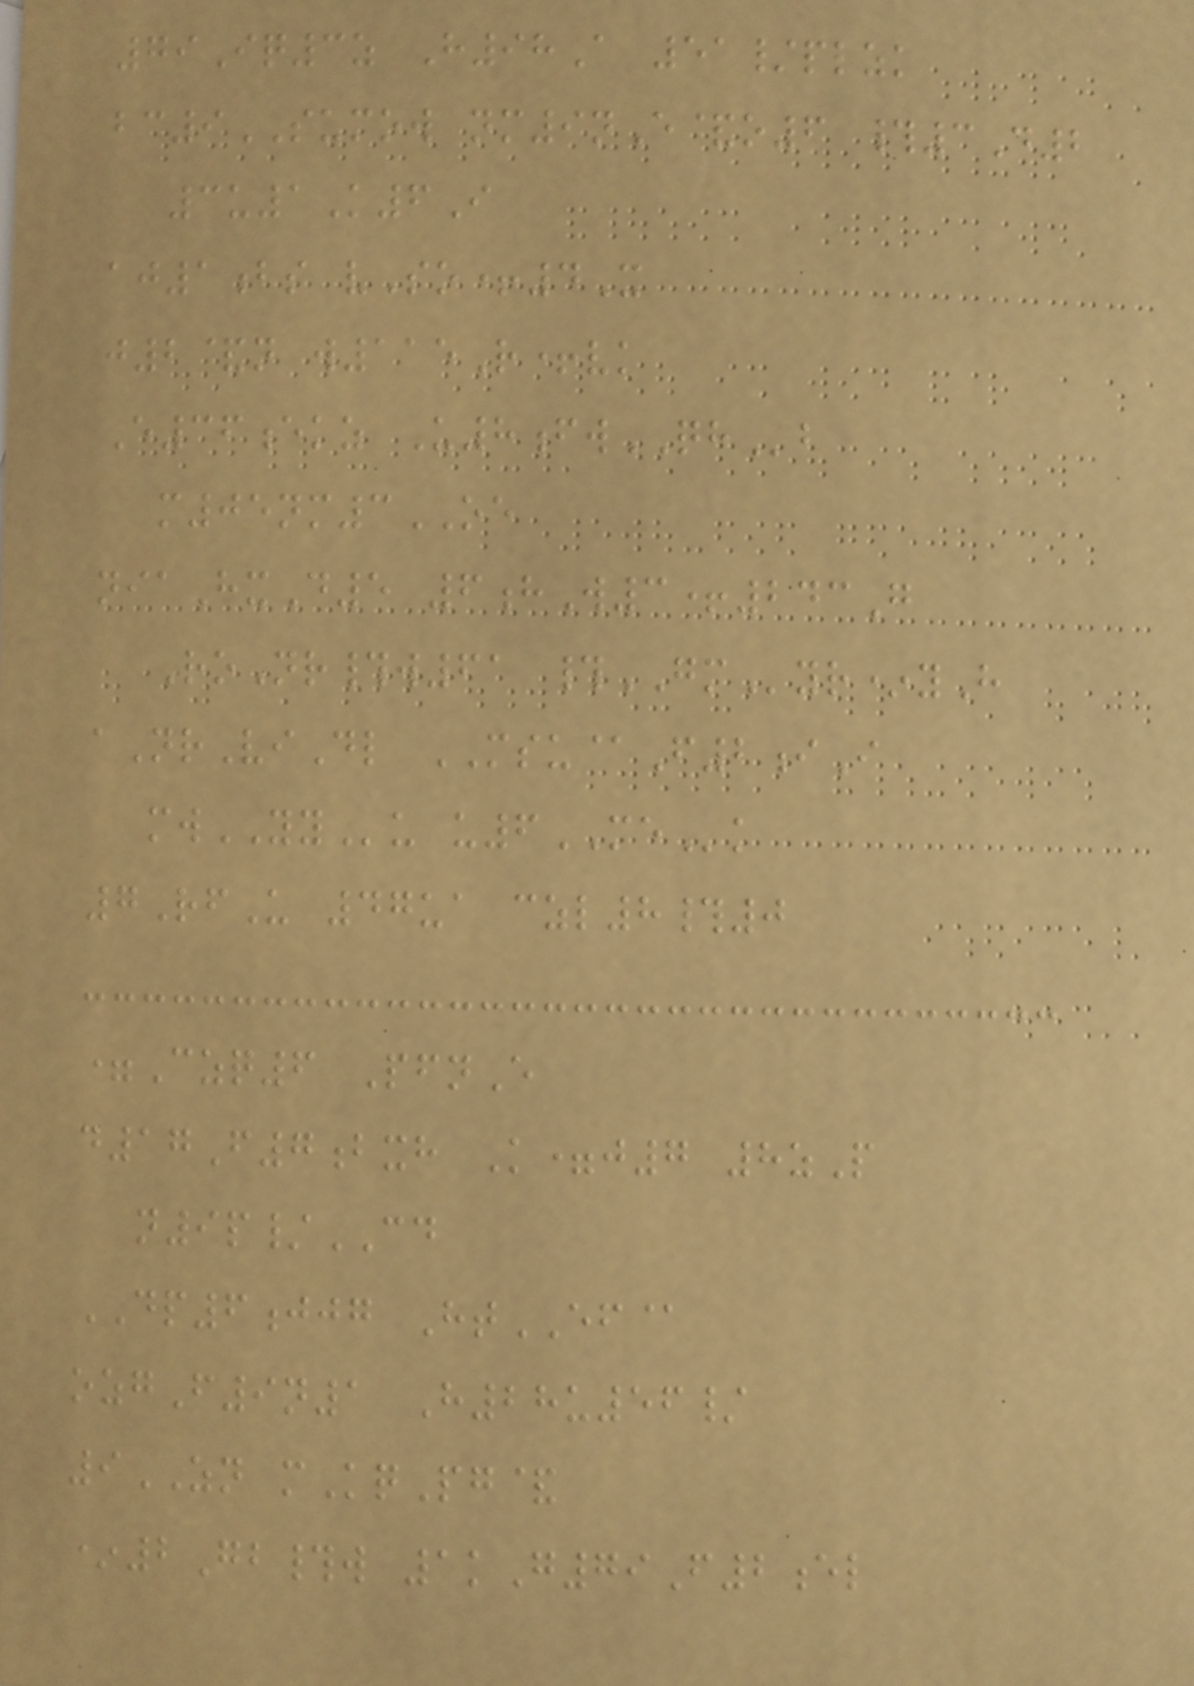79Iq3z H98A 51/plzk
bc9SUMOW nm9nE&o6 #3D2
3u1K6I
aj1bs vSo+4X
j2&n w115R+vk
E36ekz U8fwQHb
m05nm3OE
niaHxD5 6hW3+243G
RoNr#w61 #GMyr*yH
aNrViDl MSU@F2iI
mwYYu u6MEk
7RfU 47ua czl8#0
=Czq6 PfnE
d17F7bxh K=j7 8zP
n9p/CD
DP6jjg HtEF@
ozgF9n1 H28u56/
9ZN mKqPg&
*2Gb#w 1kG79F2el
